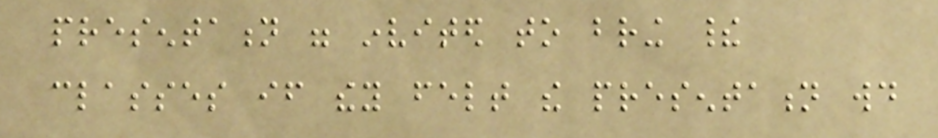presentation were invited to bring their
classes if they felt the presentation would
